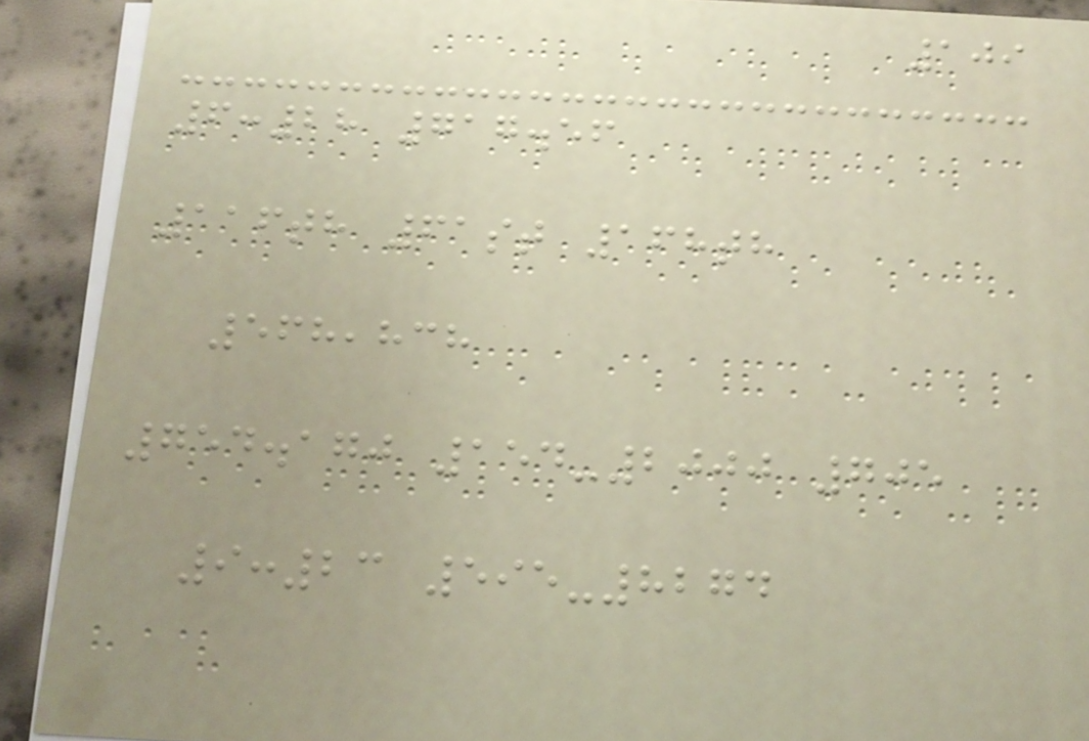109
6:28 717.56
116th 61st 168th
568,838
754.170 154-2000 705
9:23 595-8274
